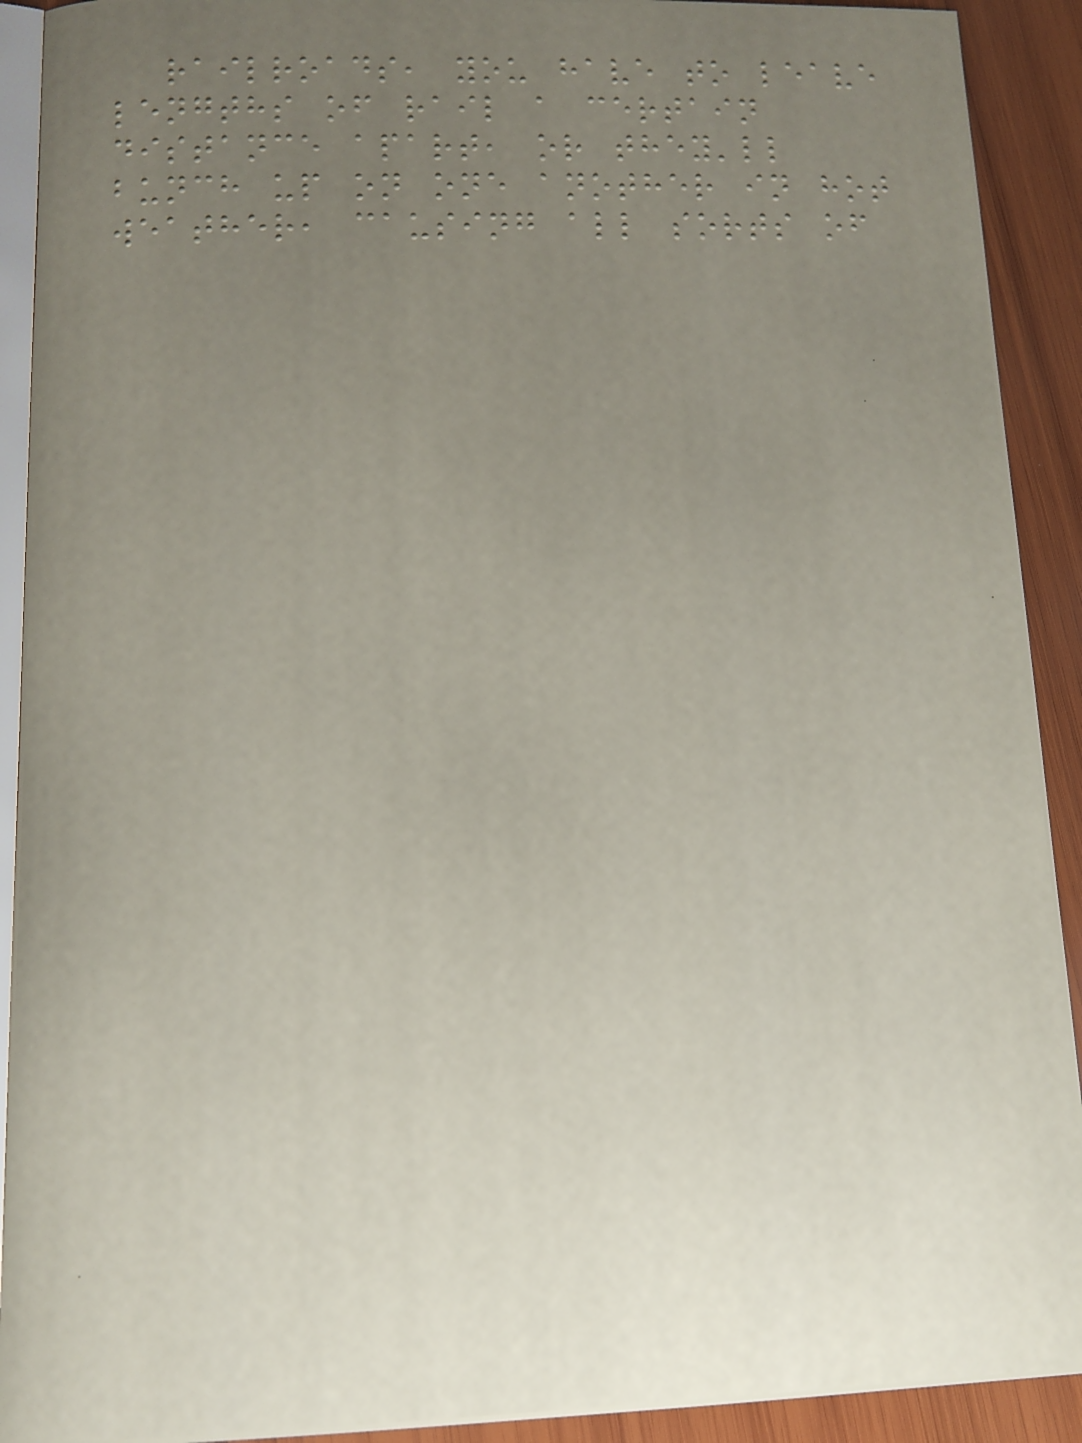railroads, you have to leave
lengths of rail a certain
distance apart, or they'll
bunch up on one another in hot
weather, causing all sorts of
